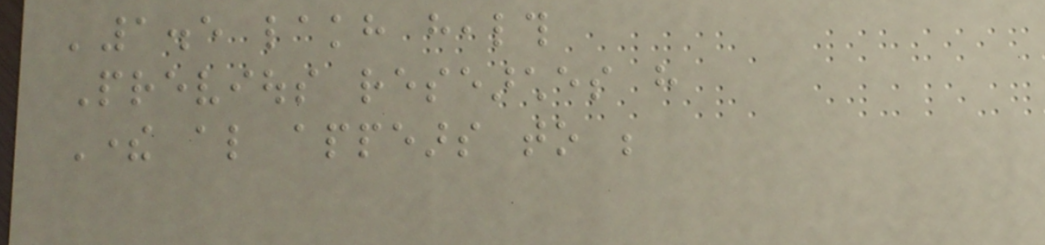'1.5 lakh health
Previous researches have
There also appears to be
